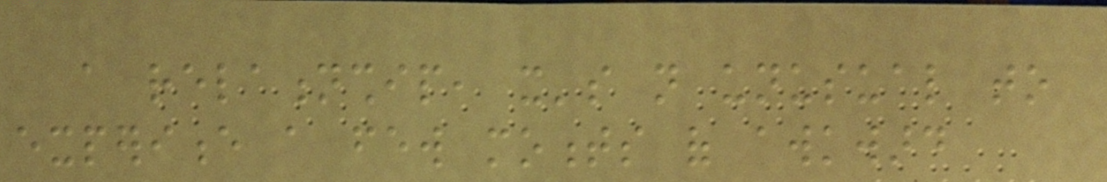a relationship, it's not unusual to
experience a few moments of awkward
